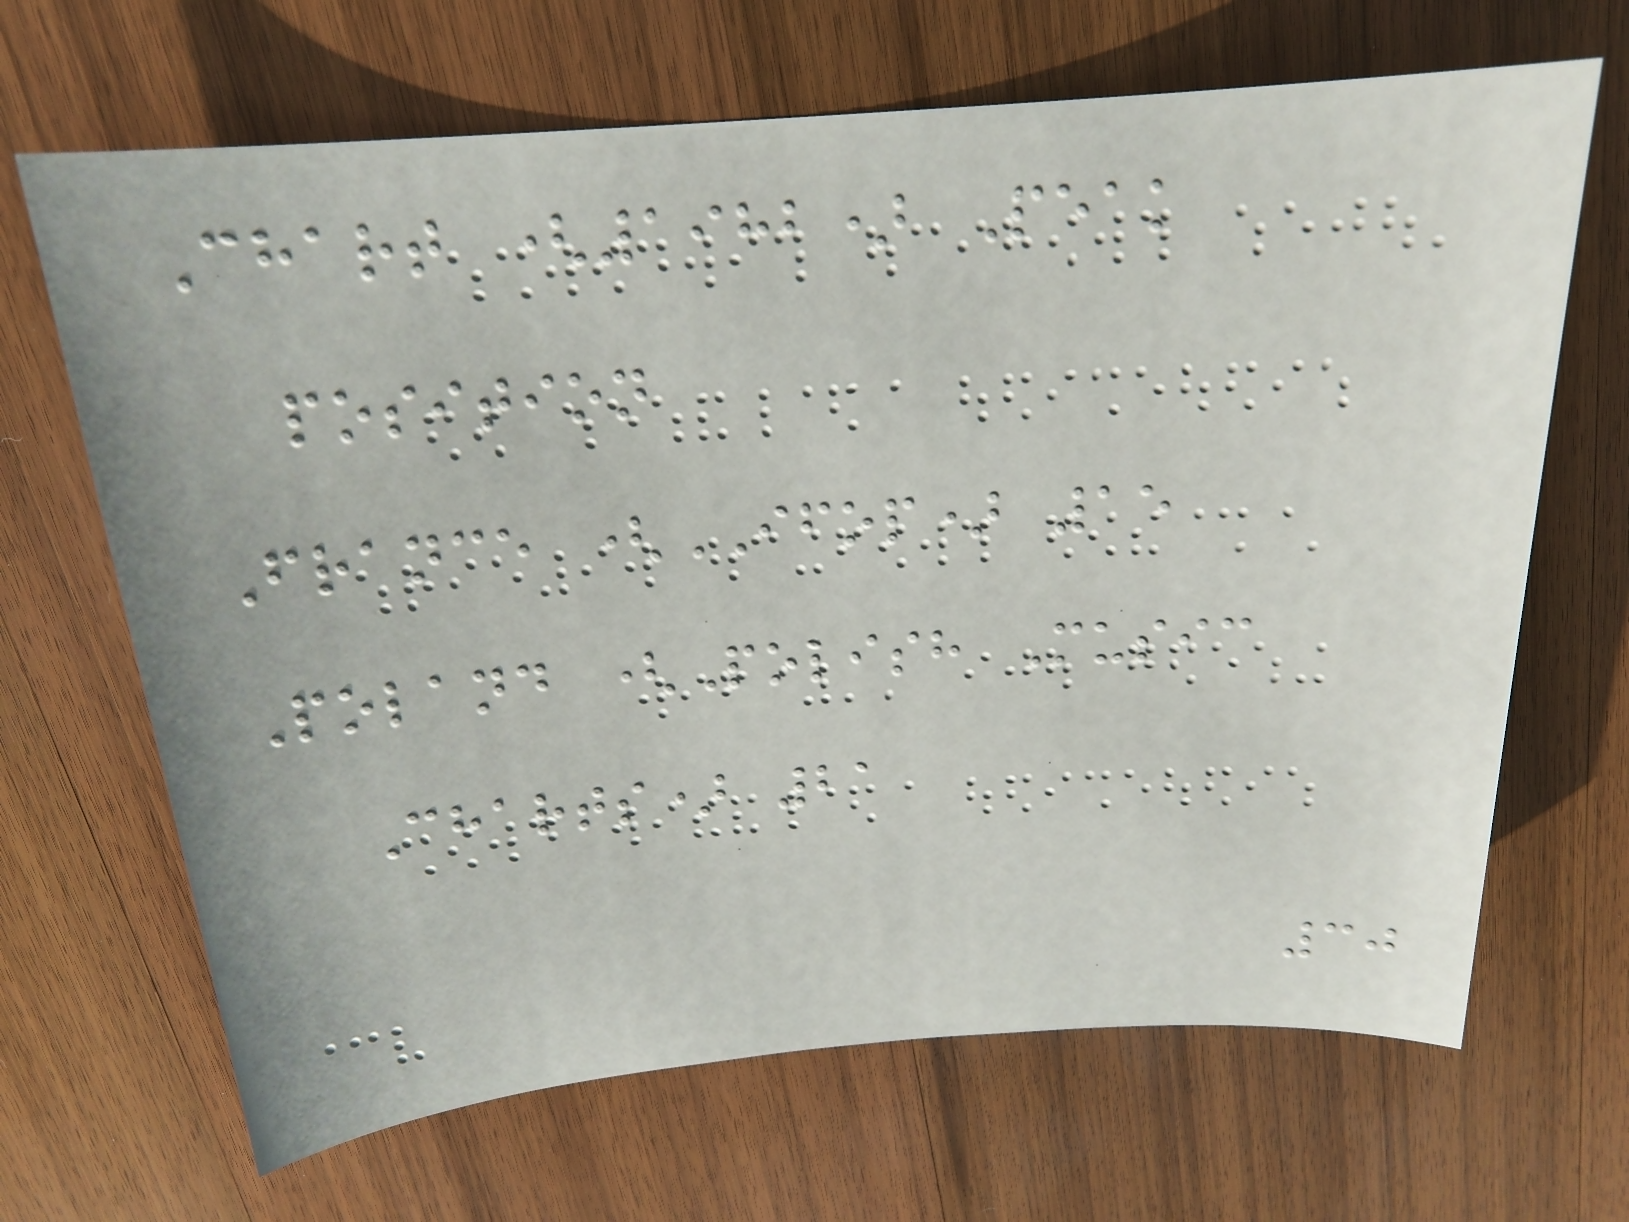Chart (1982) Peak
position
France (IFOP) 15
Poland (Polish Music
Charts) 21
30
